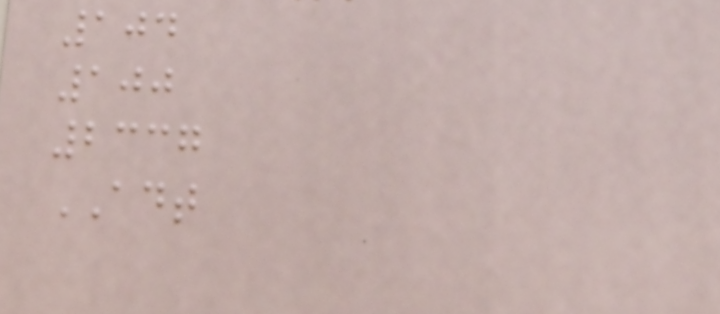104
100
2337
ADT
